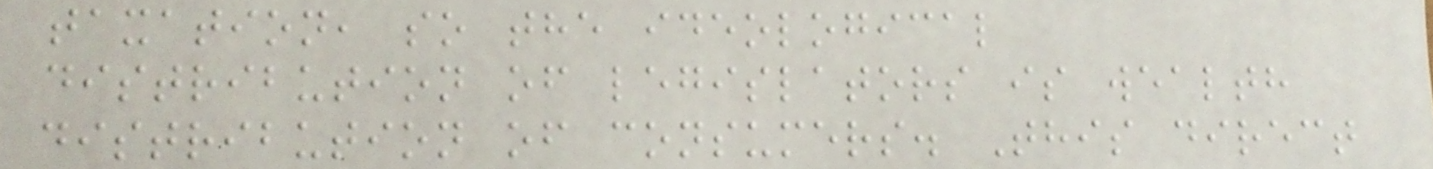taxation, so the ideological
distribution of legislators is wealth
distribution of consumers. This direct
